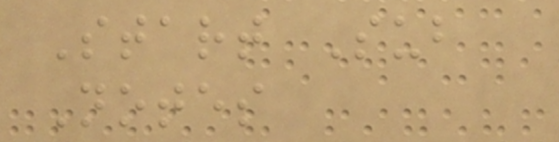Start Sub
Notes
